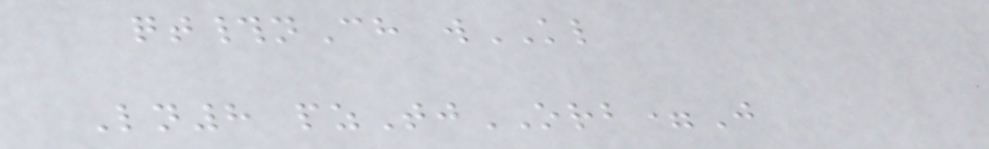qt#nCh wKL
Ln8 pzTjORB=J
